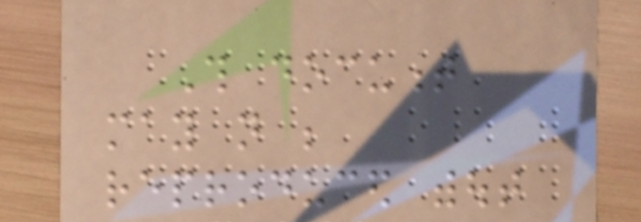This document
may not be
reproduced without
